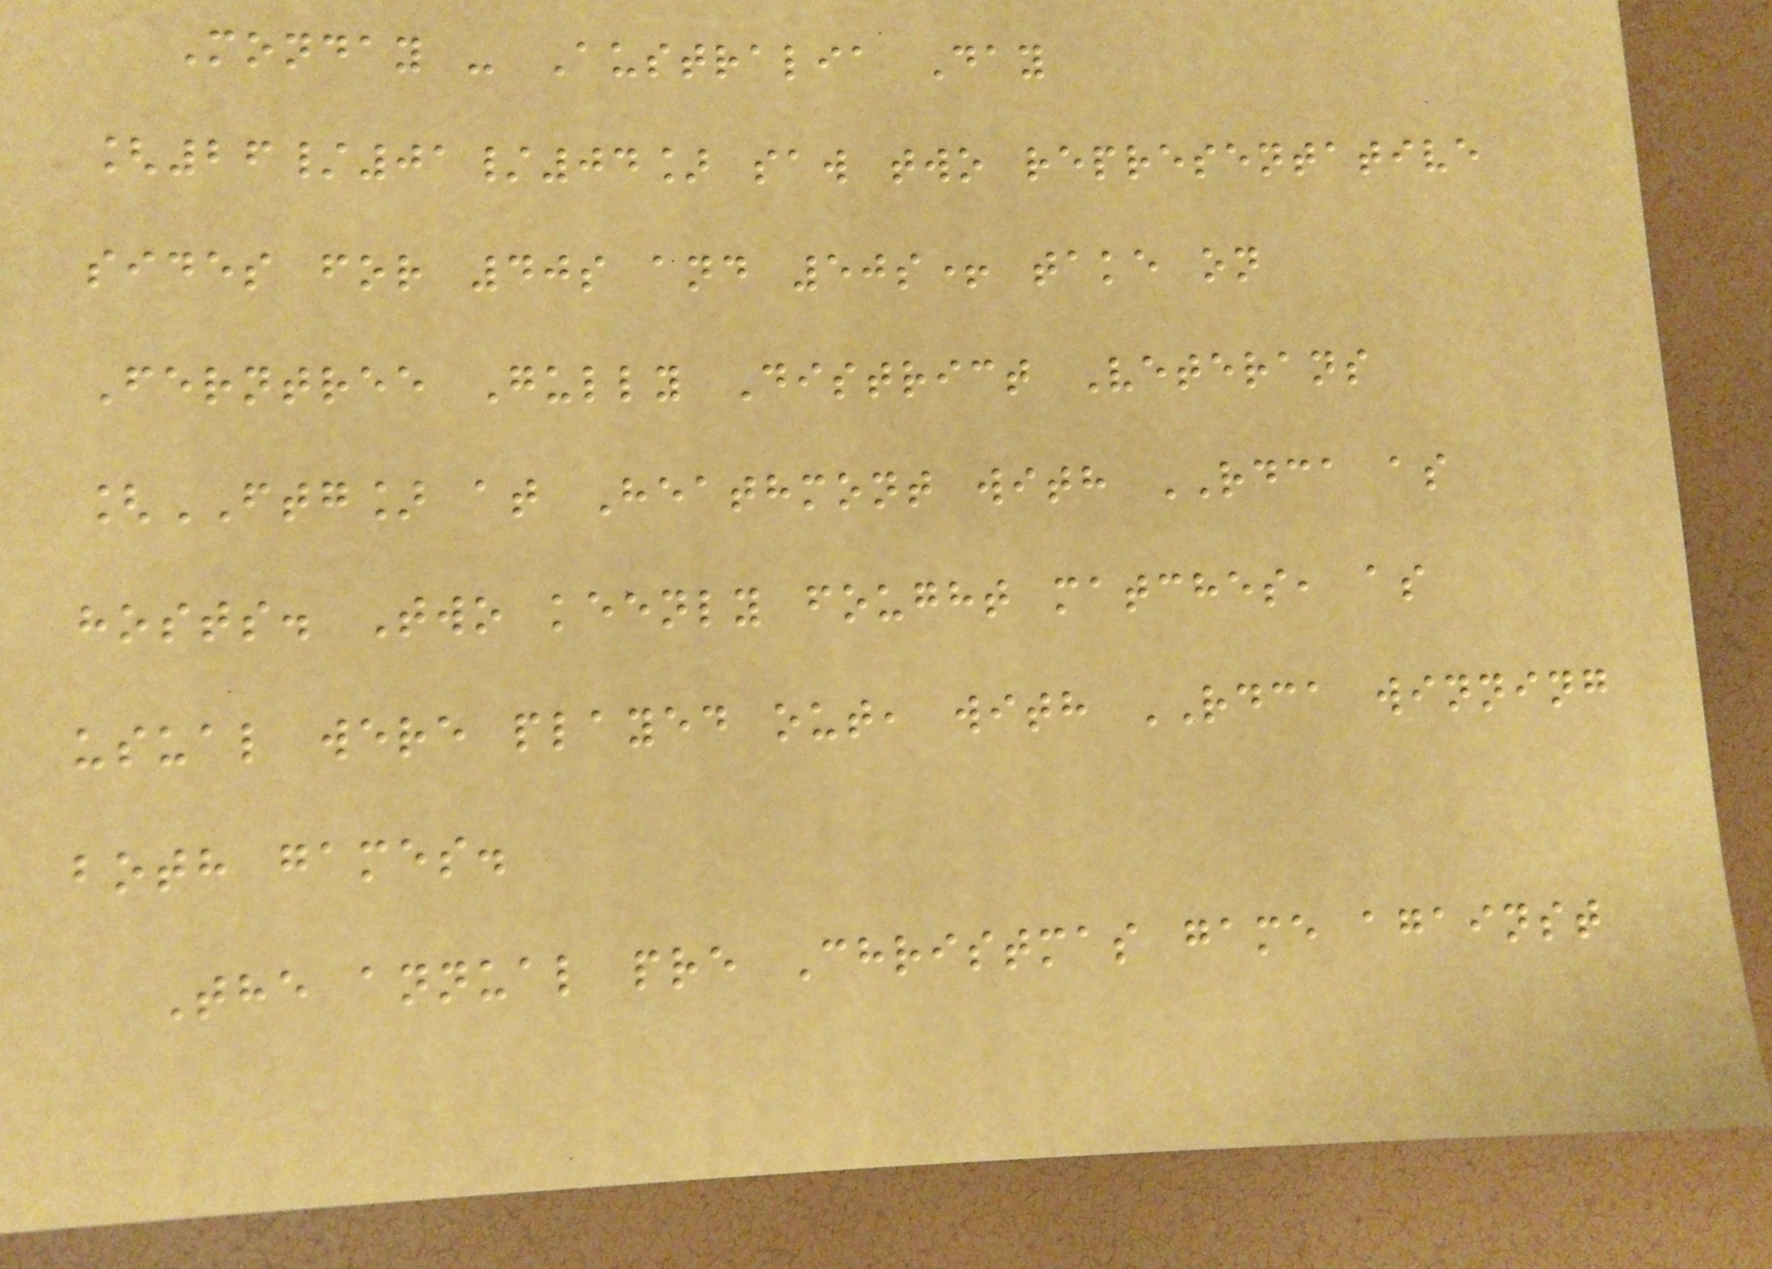Monday - Australia Day
[26/01/04] saw two representative
sides for 40s and 50s+ take on
Ferntree Gully District Veterans
[FTG] at Heathmont with RDCA as
hosts. Two keenly fought matches, as
usual were played out, with RDCA winning
both games.
The annual pre Christmas game against
